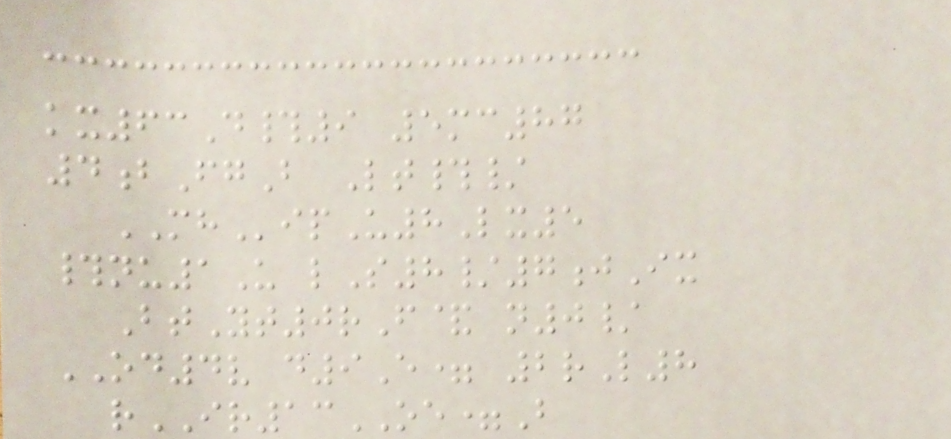kx63D#9 5mc87
4bFgB Lt#/
MHipU8Lx5
#nu1U lS8/7jIx
BtYt0rF& n0/
OD4v d9E= 2rL8
rIR13OE=B
